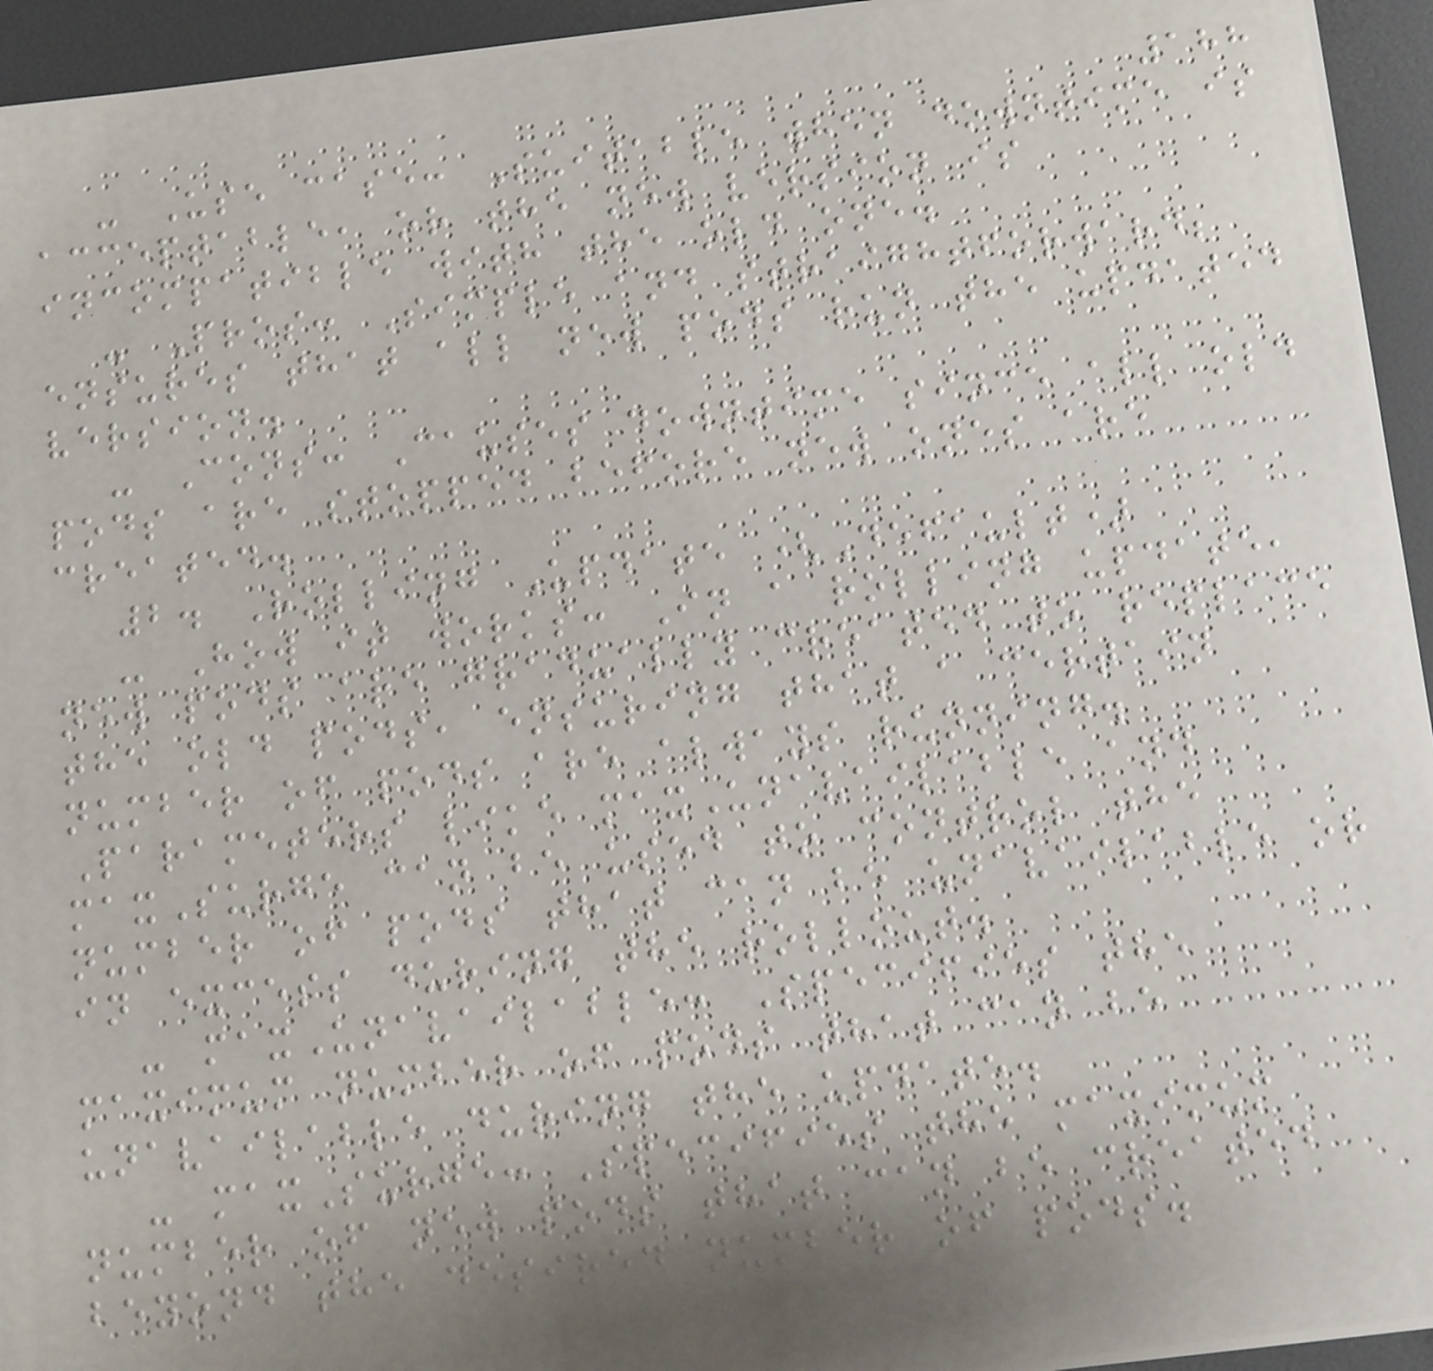188
- Use case: Suitable when downtime is
acceptable, or the new version is
incompatible with the old one.
- Pros: Simple and straightforward;
ensures that all new pods run the updated
version.
- Cons: Causes downtime since all old
pods are stopped before new ones are
created.
2. Rolling Update (Default)
- How it works: In a rolling update,
new pods are gradually created to replace
the old pods, ensuring that a certain
number of pods are always running.
Parameters like maxUnavailable and
maxSurge can be used to control the
number of pods that can be unavailable or
in excess during the rollout.
- maxUnavailable: Specifies the
maximum number of pods that can be
unavailable during the update.
- maxSurge: Specifies the maximum
number of new pods that can be created
beyond the desired number of pods.
